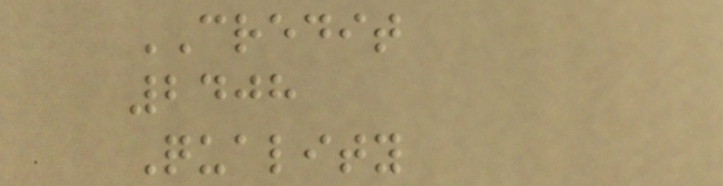CREDIT
2408
Quality
